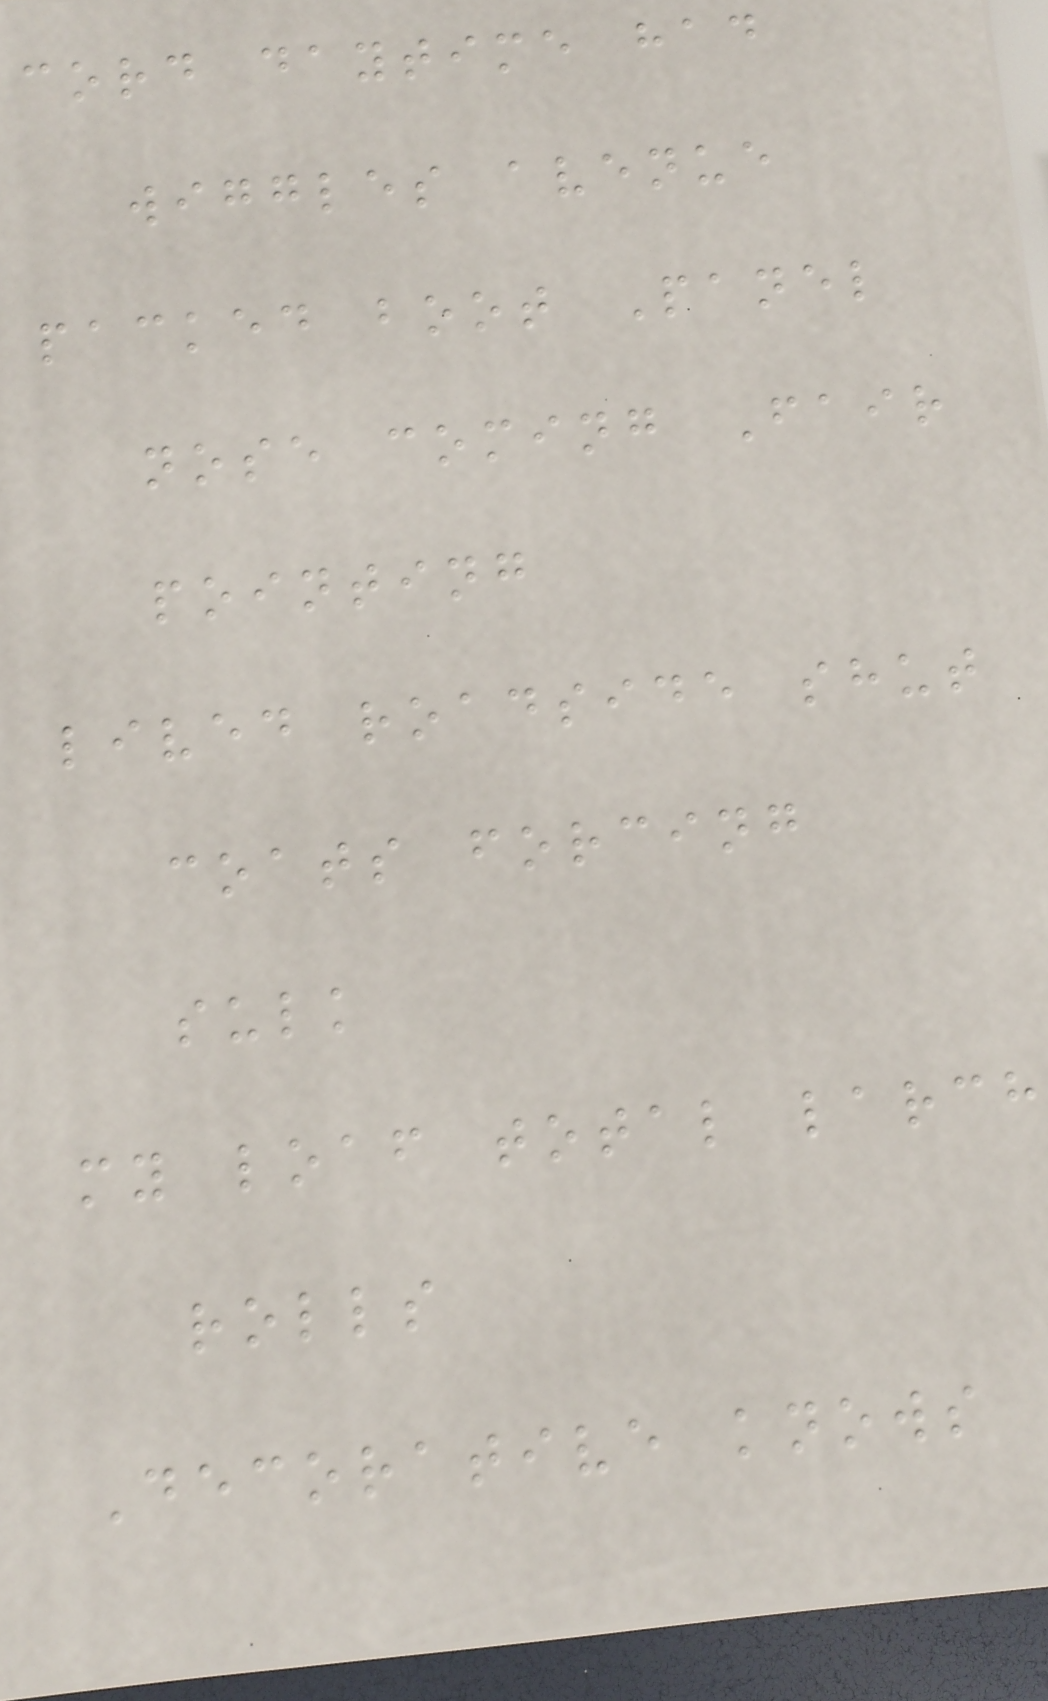cord daytime had
wiggles avenue
packed boot Panel
nose coming Fair
pointing
lived roadside shut
coats forcing
sulk
my loaf total larch
rolls
Decorative knows
